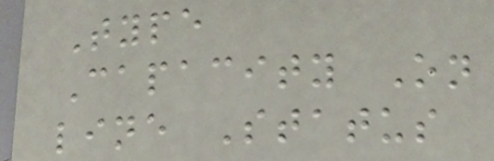Type
Capacity On
line Status
